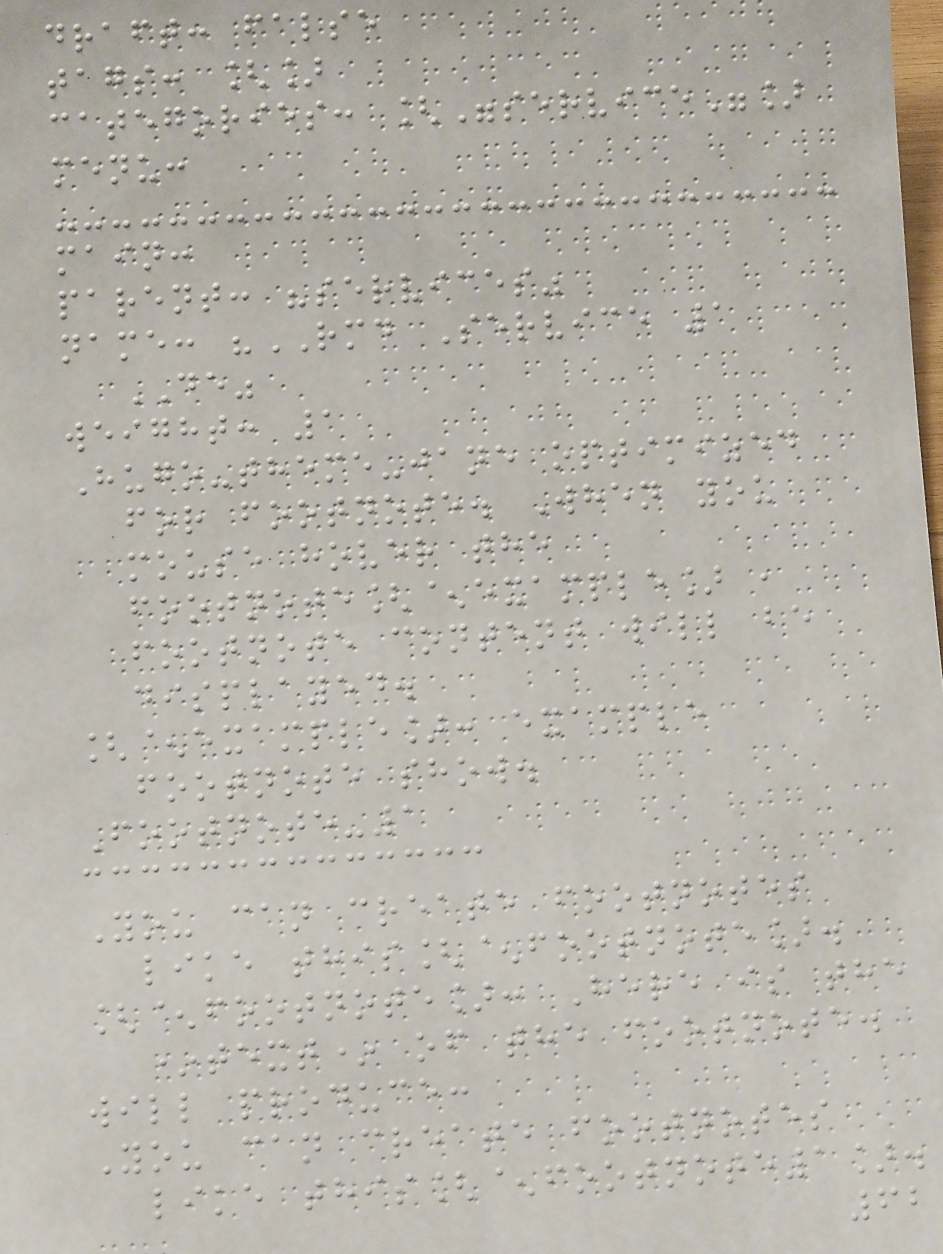draft: false
tags: []
categories: ["service"]
menu:
main:
parent: "services"
name: "RMD Service 1
DE"
weight: 1
Hugo-theme-jane optimized
for footnote. When you
mouse hover the
footnote[^example] ,
footnote content will be
displayed.
[^example]: example
footnote show.
Footnote-1
You can create footnotes
like this[^footnote].
[^footnote]: Here is the
*text* of the footnote.
will produce:
You can create footnotes
like this[^footnote1].
62
